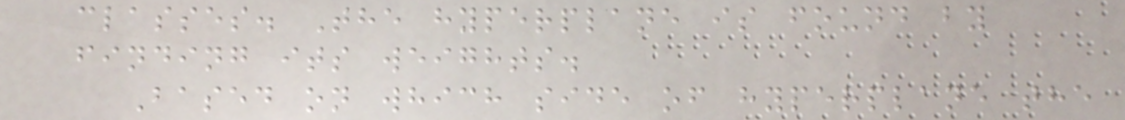classes. The hyperplane is found by
finding its weights.
Based on which side of hyperplane the
